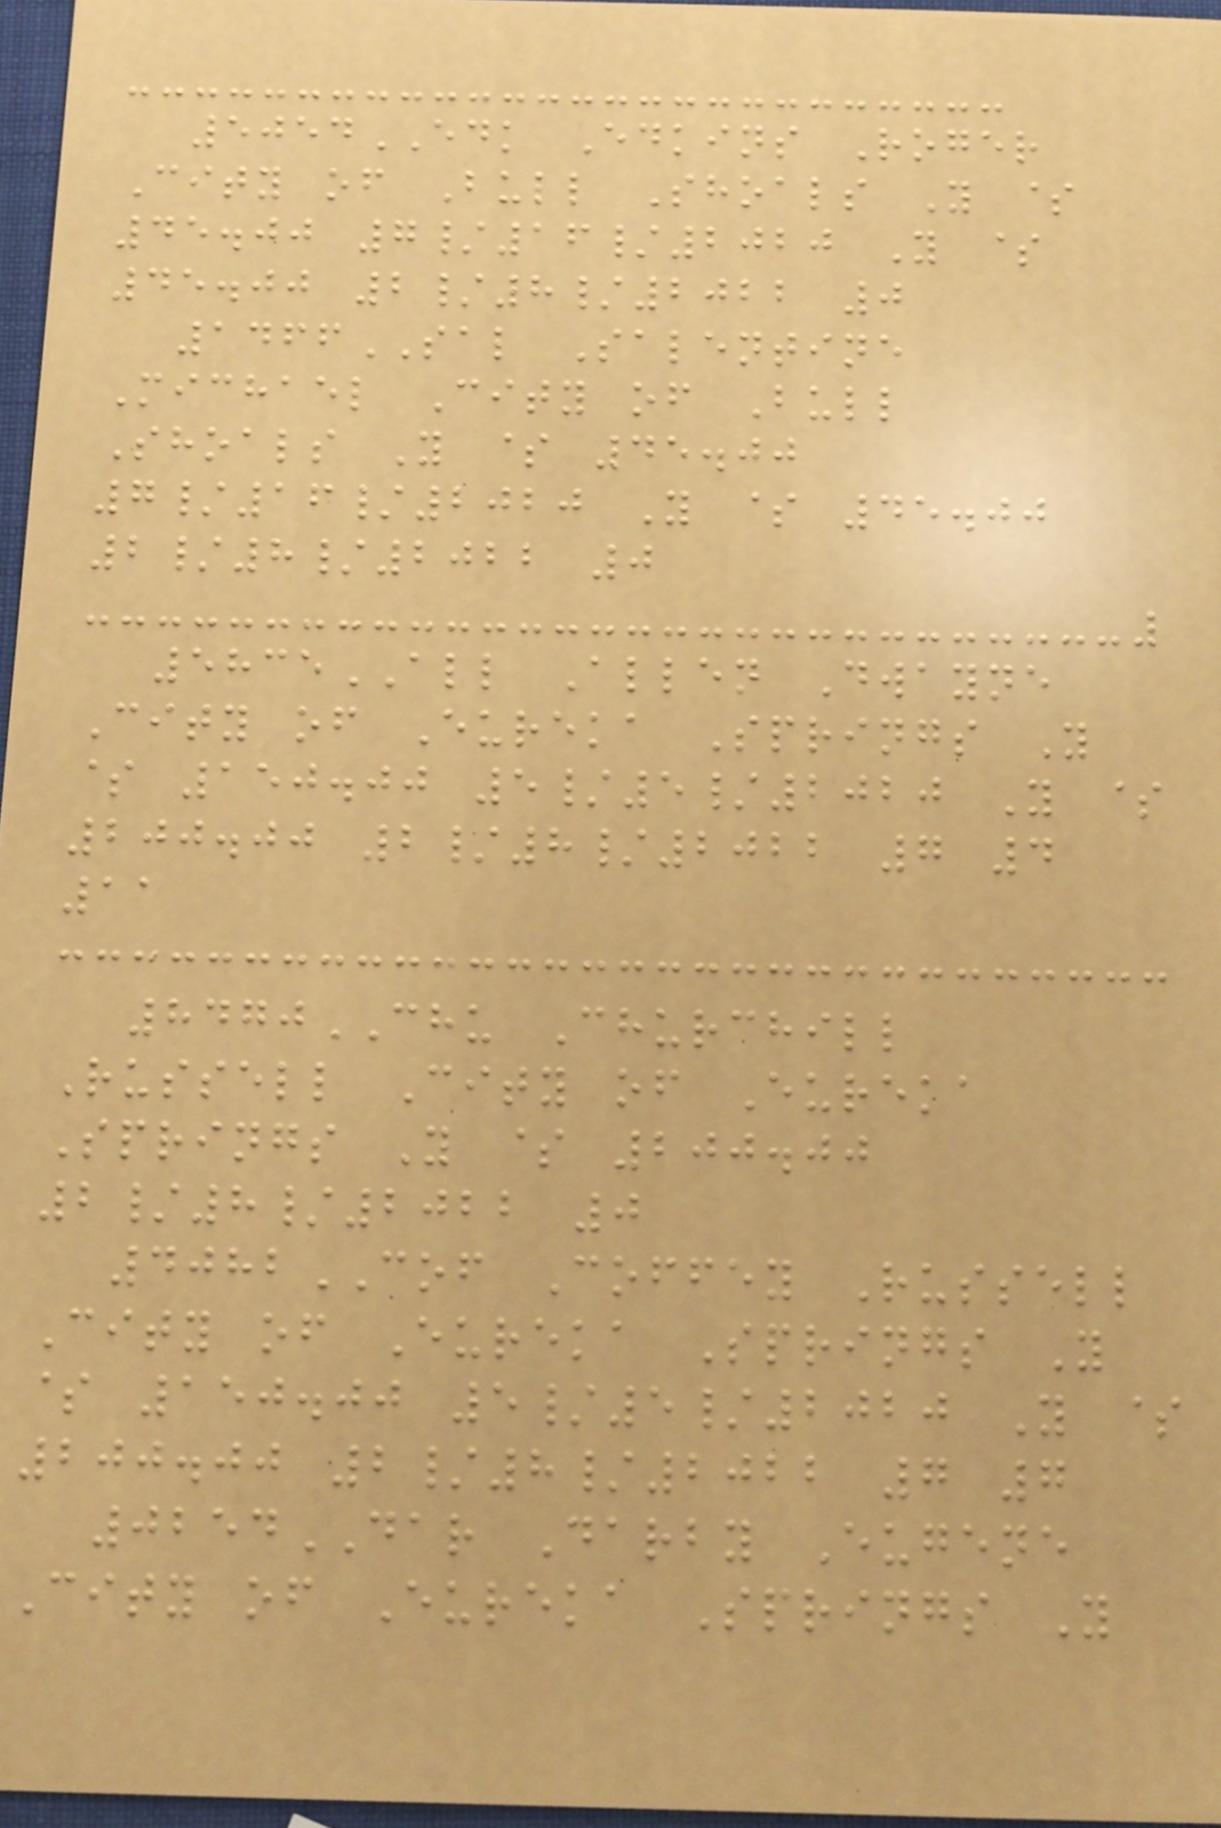5054EDK Edkins Roger
City of Bull Shoals Y $
45.00 7/16/2020 Y $
45.00 2/8/2022 0
1466SAL Salentine
Michael City of Bull
Shoals Y $ 45.00
7/16/2020 Y $ 45.00
2/8/2022 0
5835ALL Allen Dwayne
City of Eureka Springs Y
$ 150.00 5/5/2020 Y $
200.00 2/8/2022 7 4
11
8470CHU Churchill
Russell City of Eureka
Springs Y $ 200.00
2/8/2022 0
4082COF Coffey Russell
City of Eureka Springs Y
$ 150.00 5/5/2020 Y $
200.00 2/8/2022 7 7
0254DAR Darby Eugene
City of Eureka Springs Y
